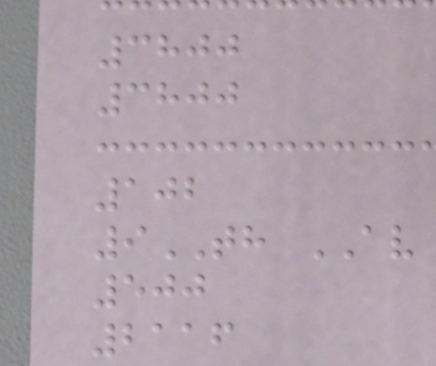3800
3800
102
9TH AV
500
2116
